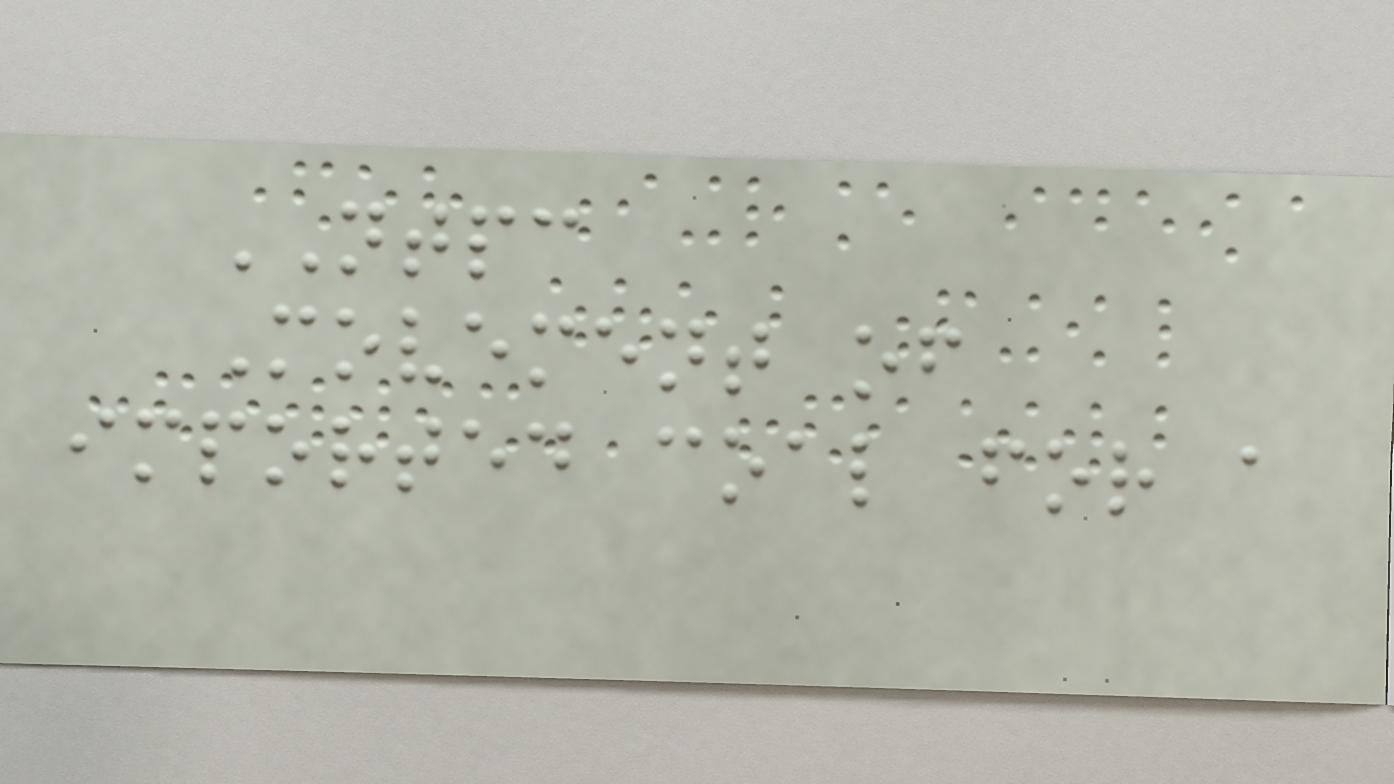NTPC
Movement of
imported coal for a
